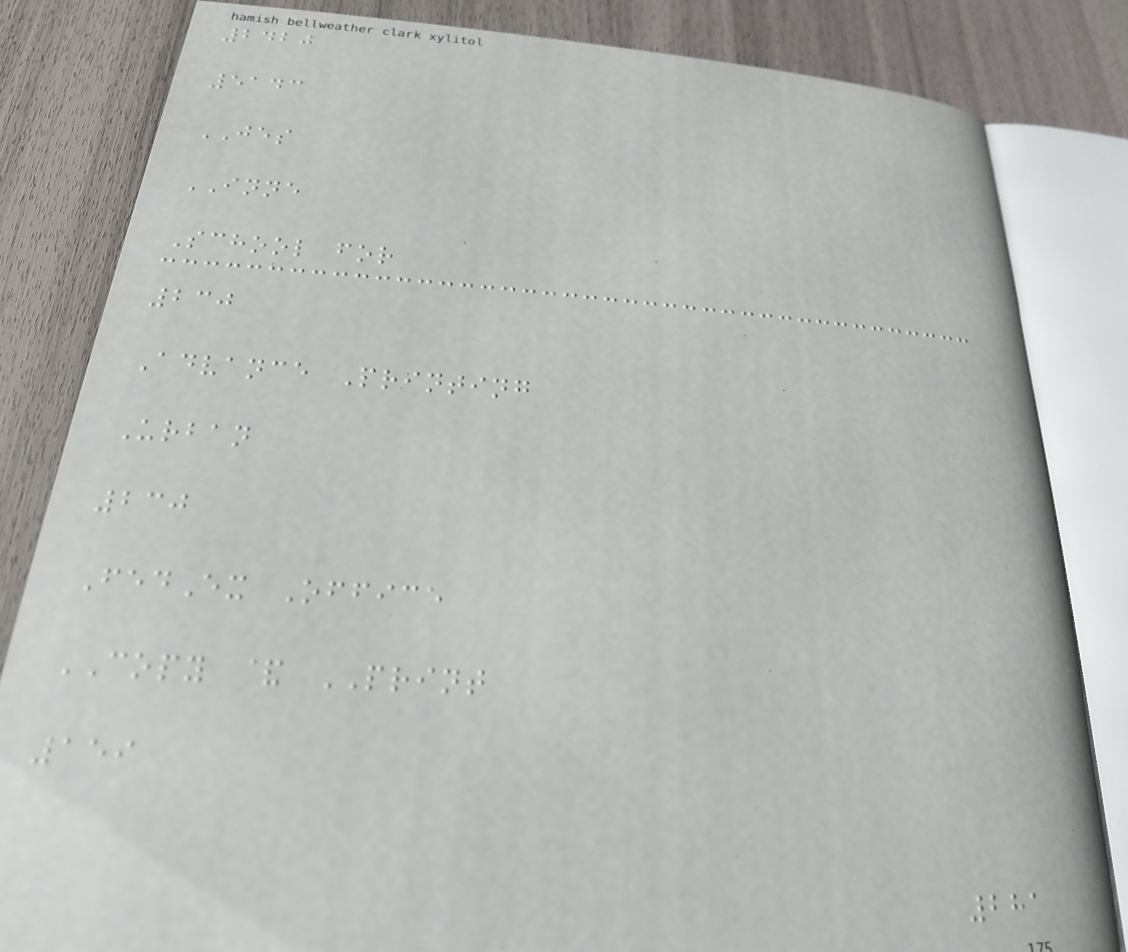2420
5143
JES
INNE
School for
230
Advance Printing
Urban
230
FedEx Office
COPY & PRINT
159
281
